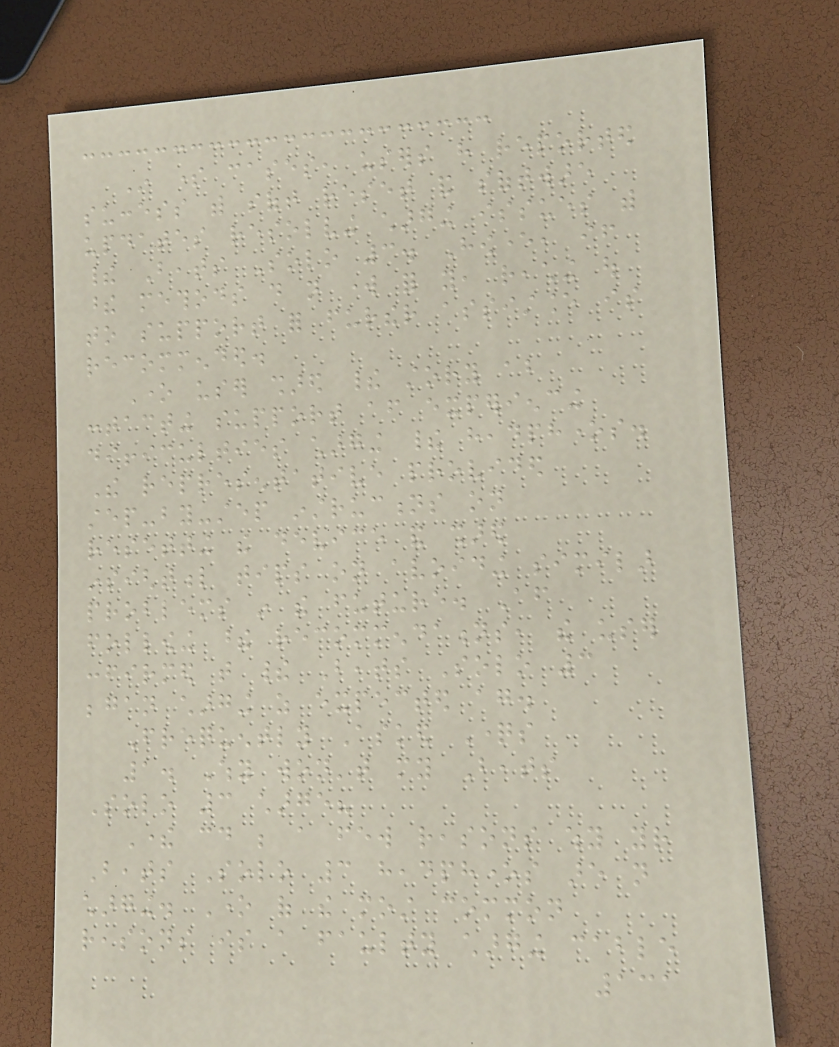In some cases, users have reported
success with soft reset and software
updates resolving charging issues with
their Beats Solo 3. However, if
these methods do not work for you, reaching out
to support for further assistance is
recommended.
One user shared their story about
contacting support after experiencing
difficulties charging their headphones.
The representative provided
step-by-step instructions on
resetting the device and shared
insightful tips on avoiding similar
problems in the future. After
following these recommendations, the user
confirmed that their Beats Solo 3
began charging as expected again.
Frequently Asked Questions
1. Why won't my Beats
Solo 3 charge?
There could be a few reasons why your
Beats Solo 3 headphones are not
charging. One of the most common
reasons is a faulty charging cable
131
